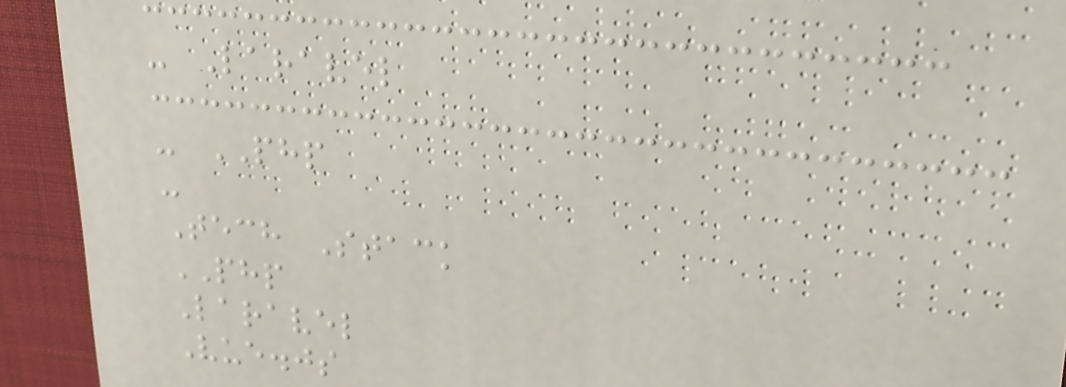- Laravel
- PHP
-
Tech Stack
PHP
Laravel
Vue.js
